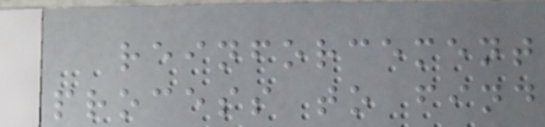reinforcement
process to find
